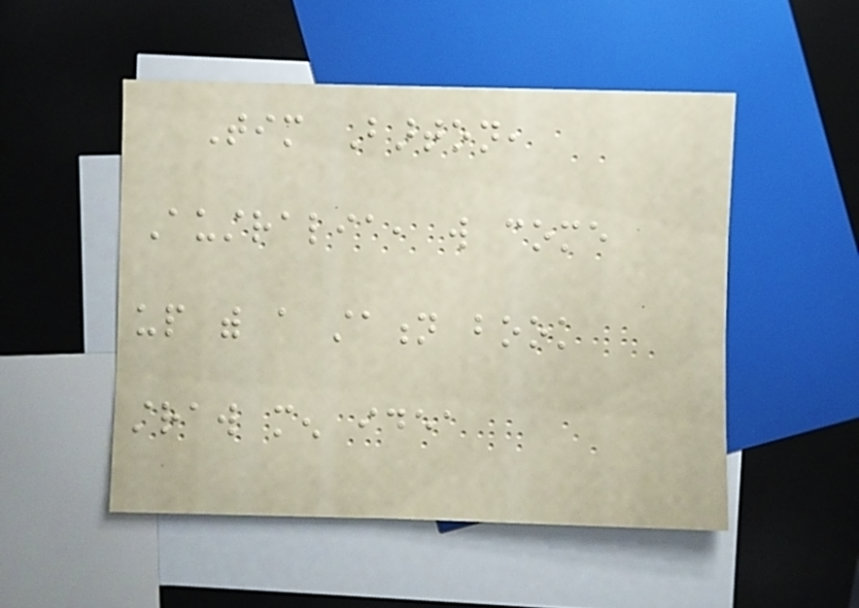Tim Barton,
Australia, will come
up with a station book
straw men idea
